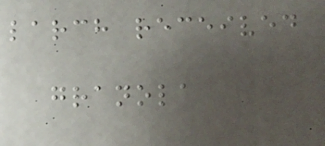larch received
granola
